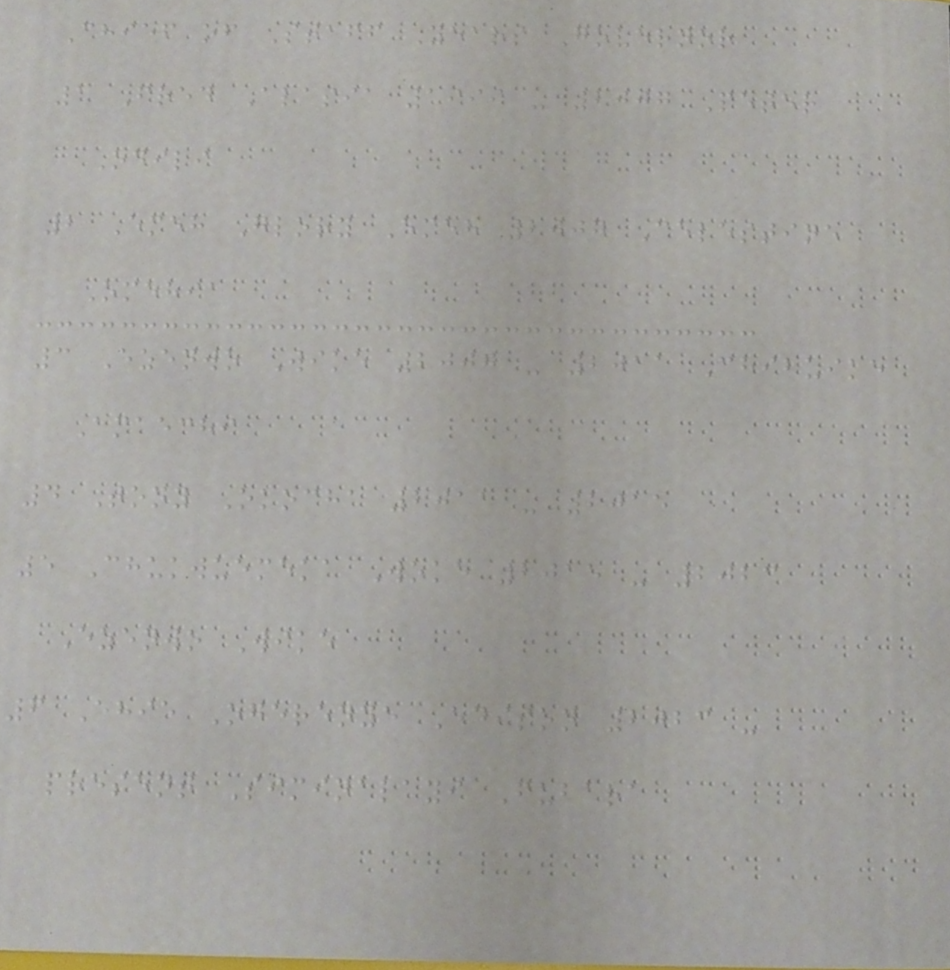Chief of Staff Years Governor
1 Fred Alasia 1999 - 2007 Peter
Odili
2 Emeh Glory Emeh 2007 Celestine
Omehia
3 Ezenwo Wike 2007 - 2011 Chibuike
Amaechi
4 Tony Okocha 2011 - 2015
5 Chukwuemeka Woke 2015 - 2023
Ezenwo Wike
6 Ehie Ogerenye Edison 2023 -
present Siminalayi Fubara
